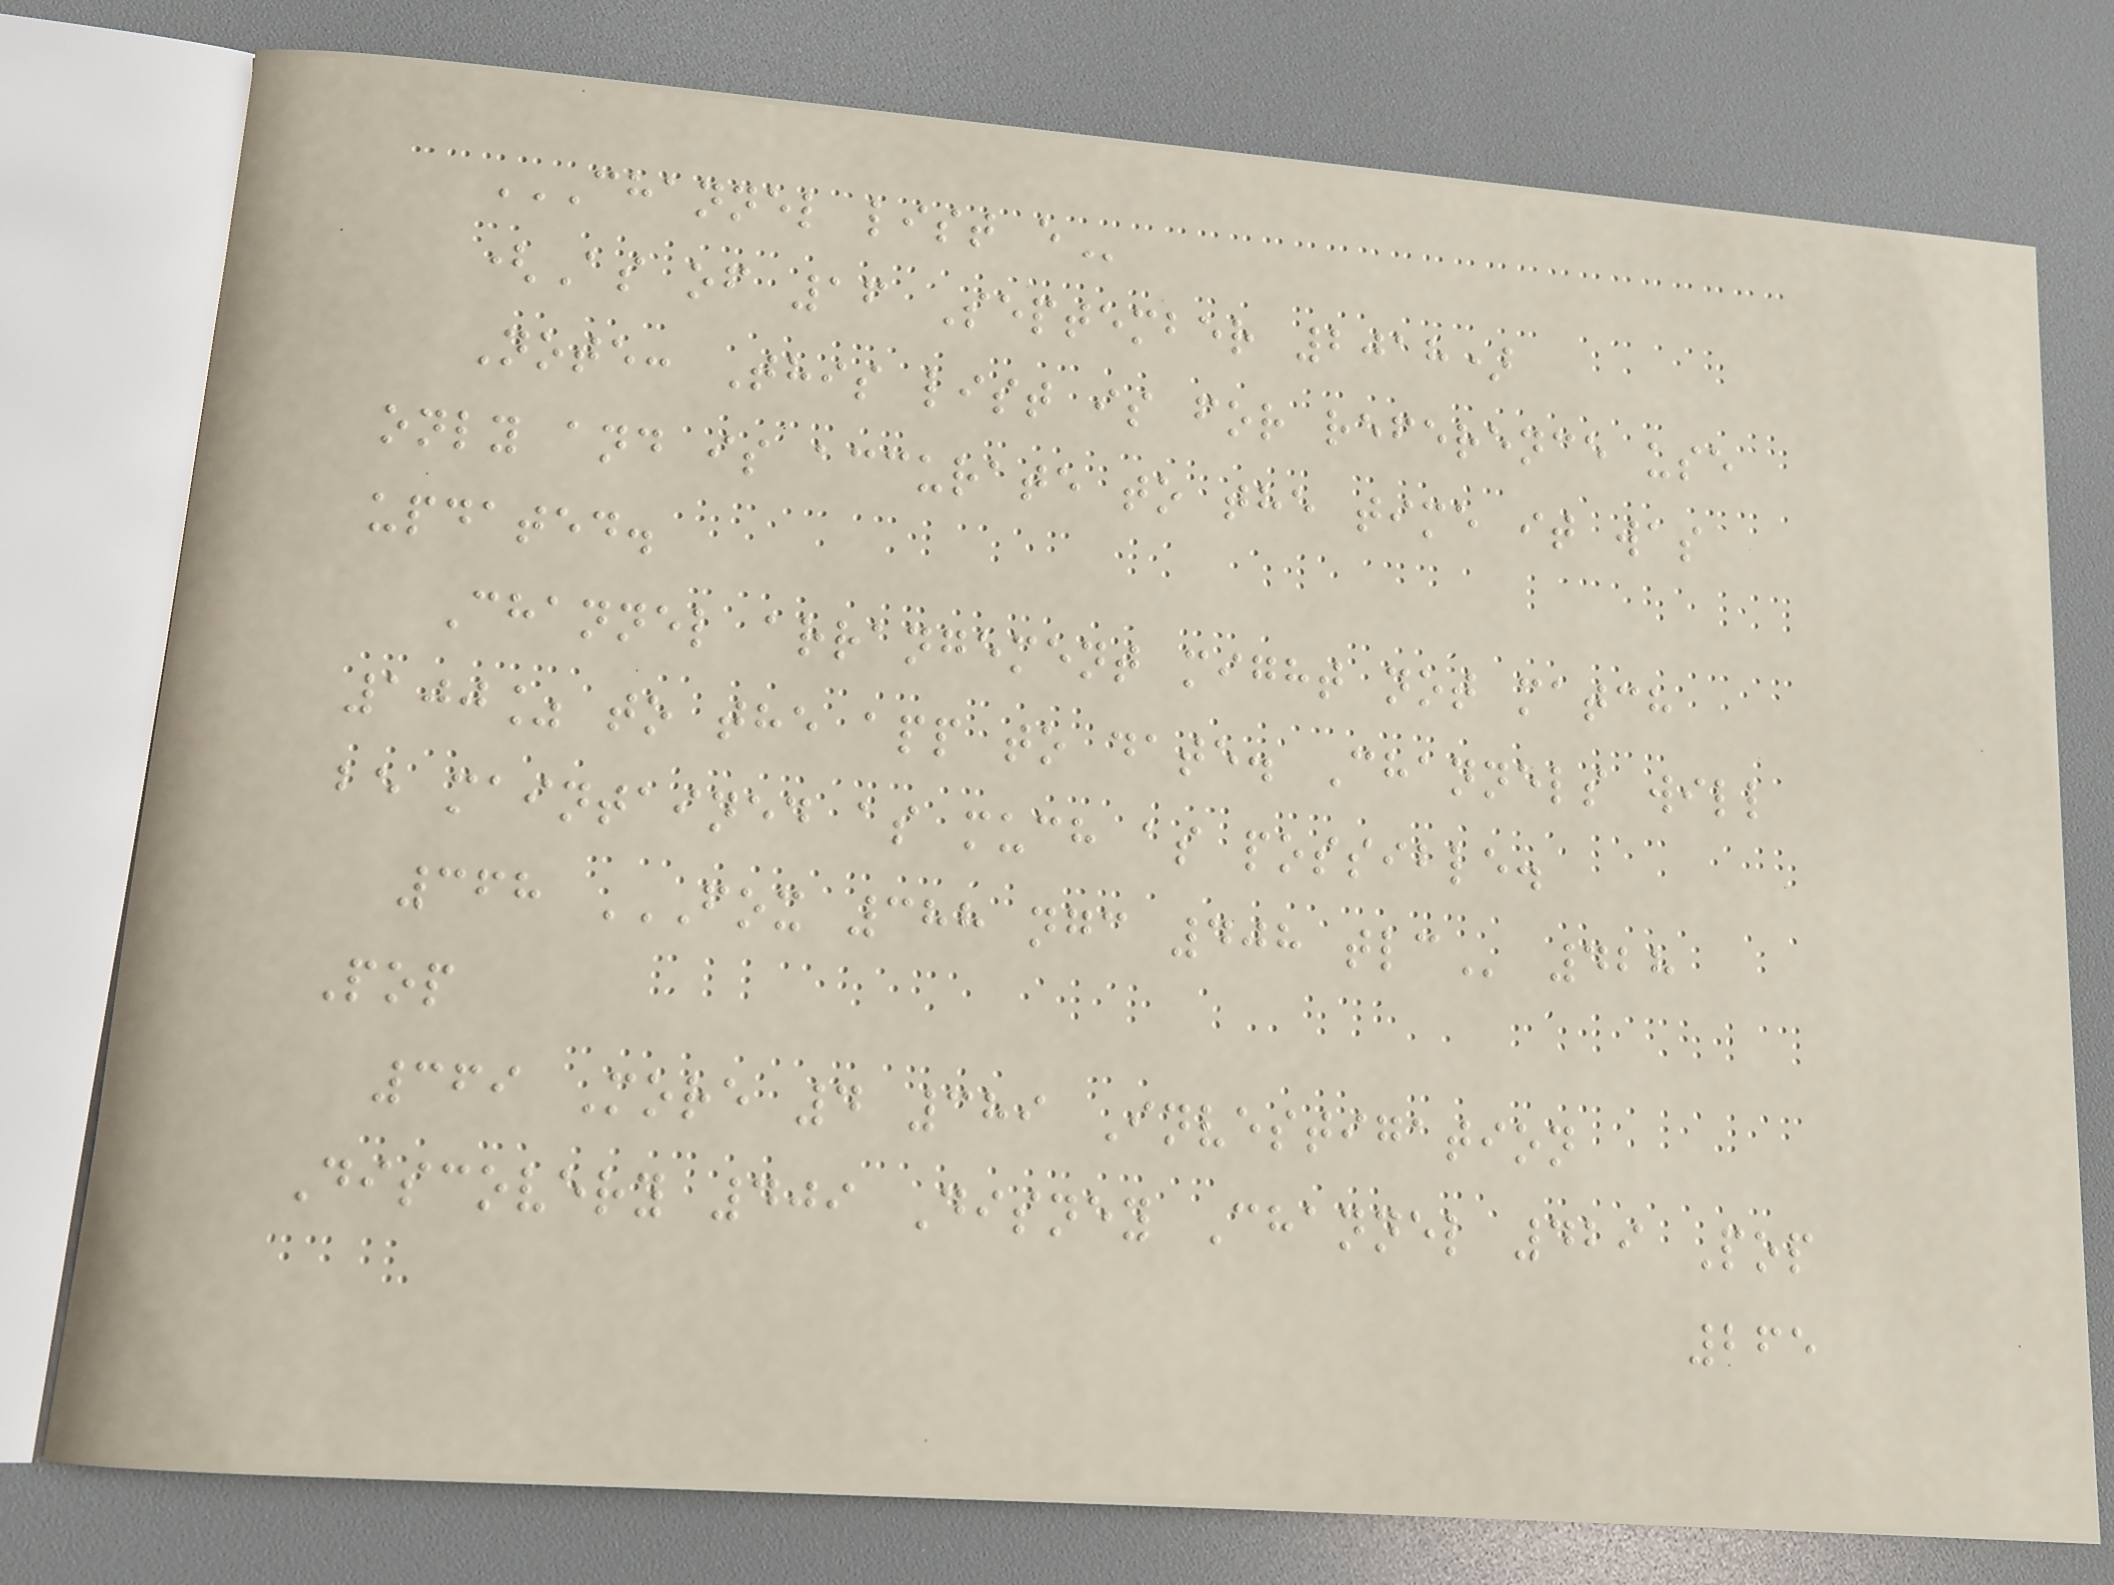CHANNEL LIST E
(As of 16 September 2018)
Note: This list is for reference use
only and is accurate to the time it was
updated.
Channel arrangement might not match
100% to the app to date. Channels will
be maintained as much as possible.
368 FOX 388 NGC 408 TLC 428
Pop
369 More 4 389 Investigation
Discovery 409 Disney Channel 429 Pop
265
